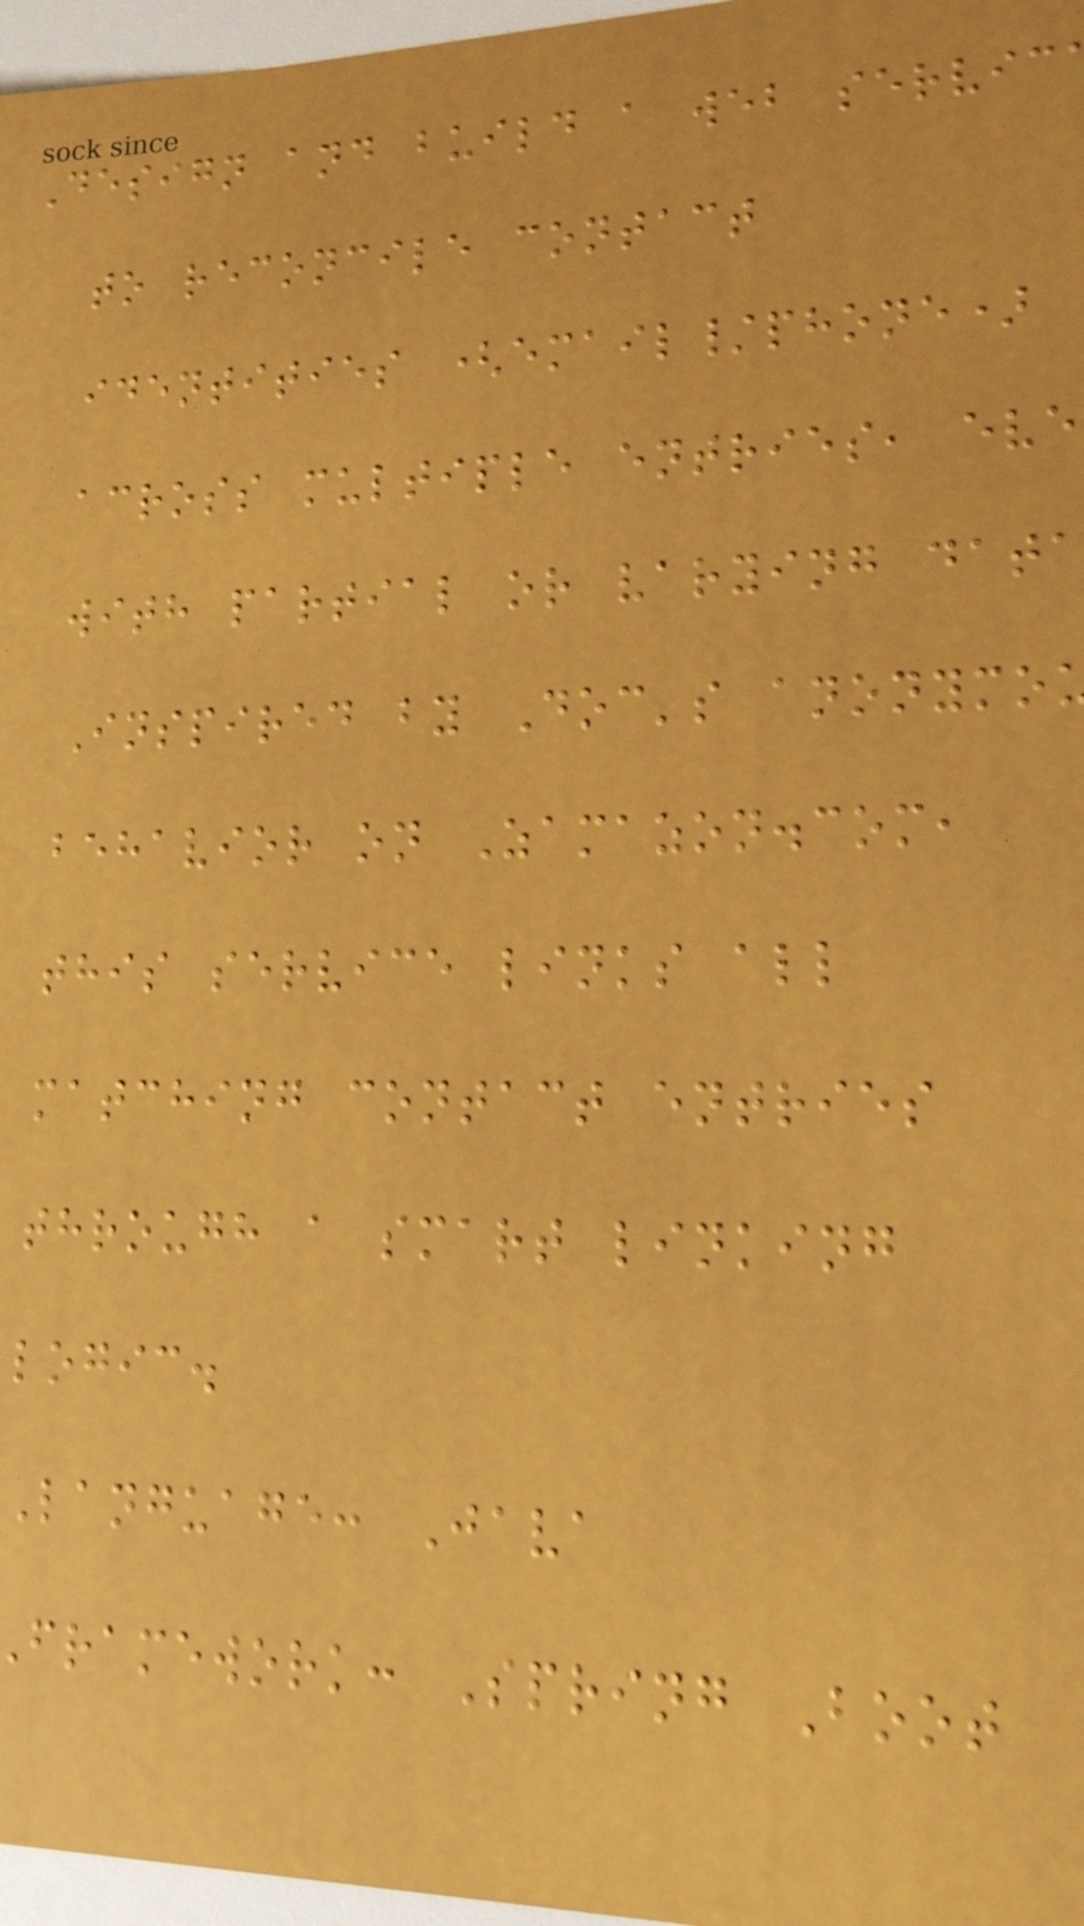Design and build a web servic
to reconcile contact
identities (email/phone)
across multiple entries, eve
with partial or varying data
Inspired by Doc's anonymo
behavior on Zamazon.com,
this service links all
matching contact entries
through a smart linking
logic.
Language: Java
framework: Spring Boot
